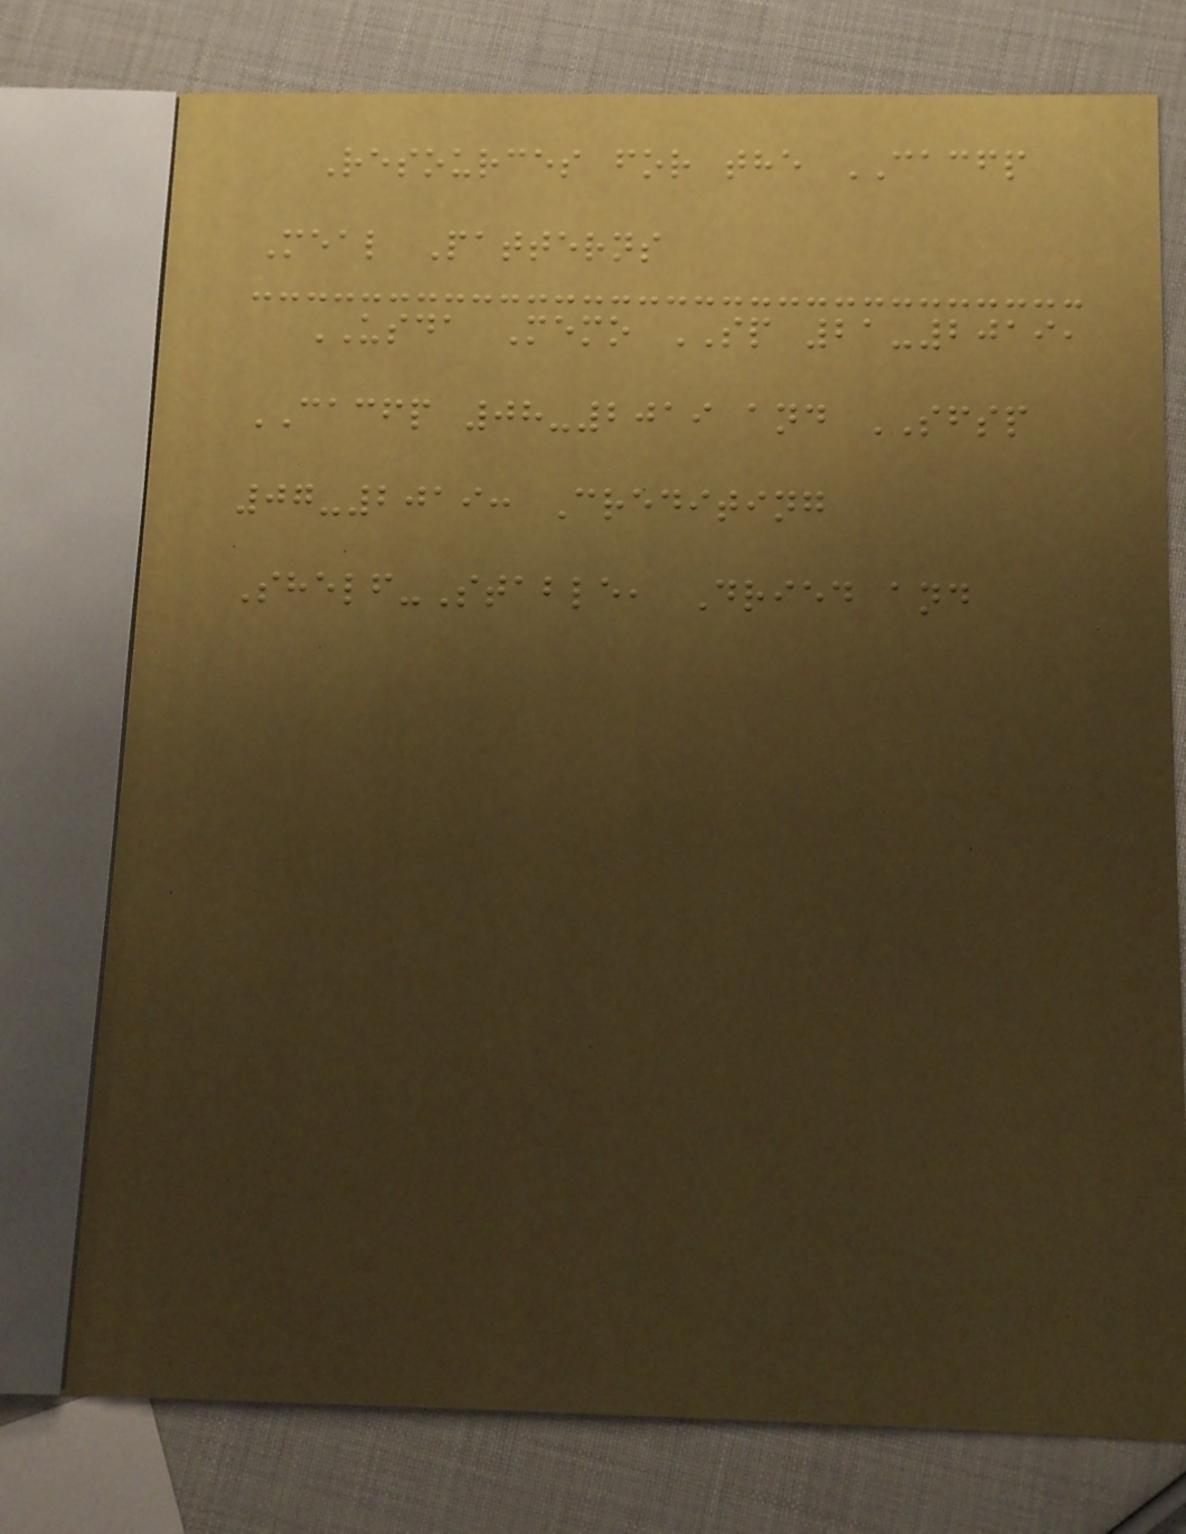Resources for the CACFP
Meal Patterns
USDA Memo SP 21-2019,
CACFP 08-2019 and SFSP
07-2019: Crediting
Shelf-Stable, Dried and
